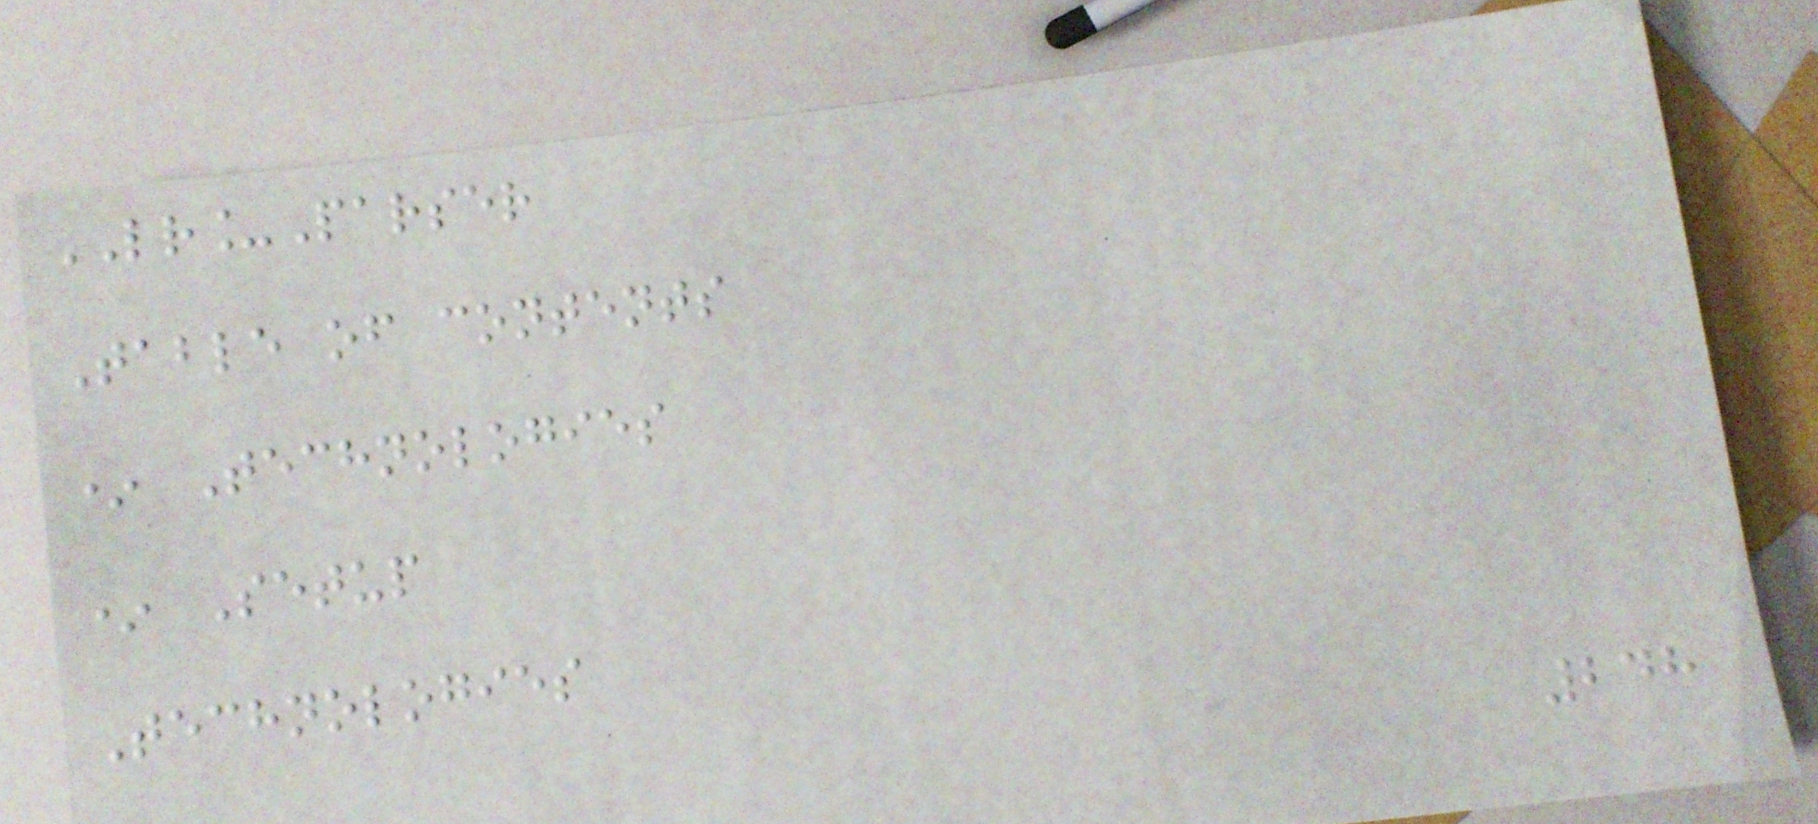LR_Parser
Table of contents
* Technologies
* Setup
Technologies
248
